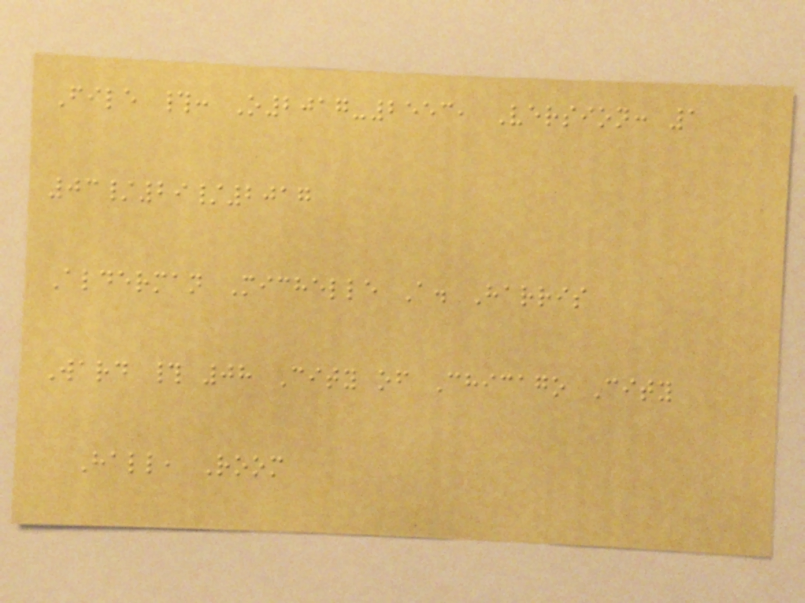File #: O2017-2553, Version: 1
03/29/2017
Alderman Michelle A. Harris
Ward # 08 City of Chicago City
Hall, Room
